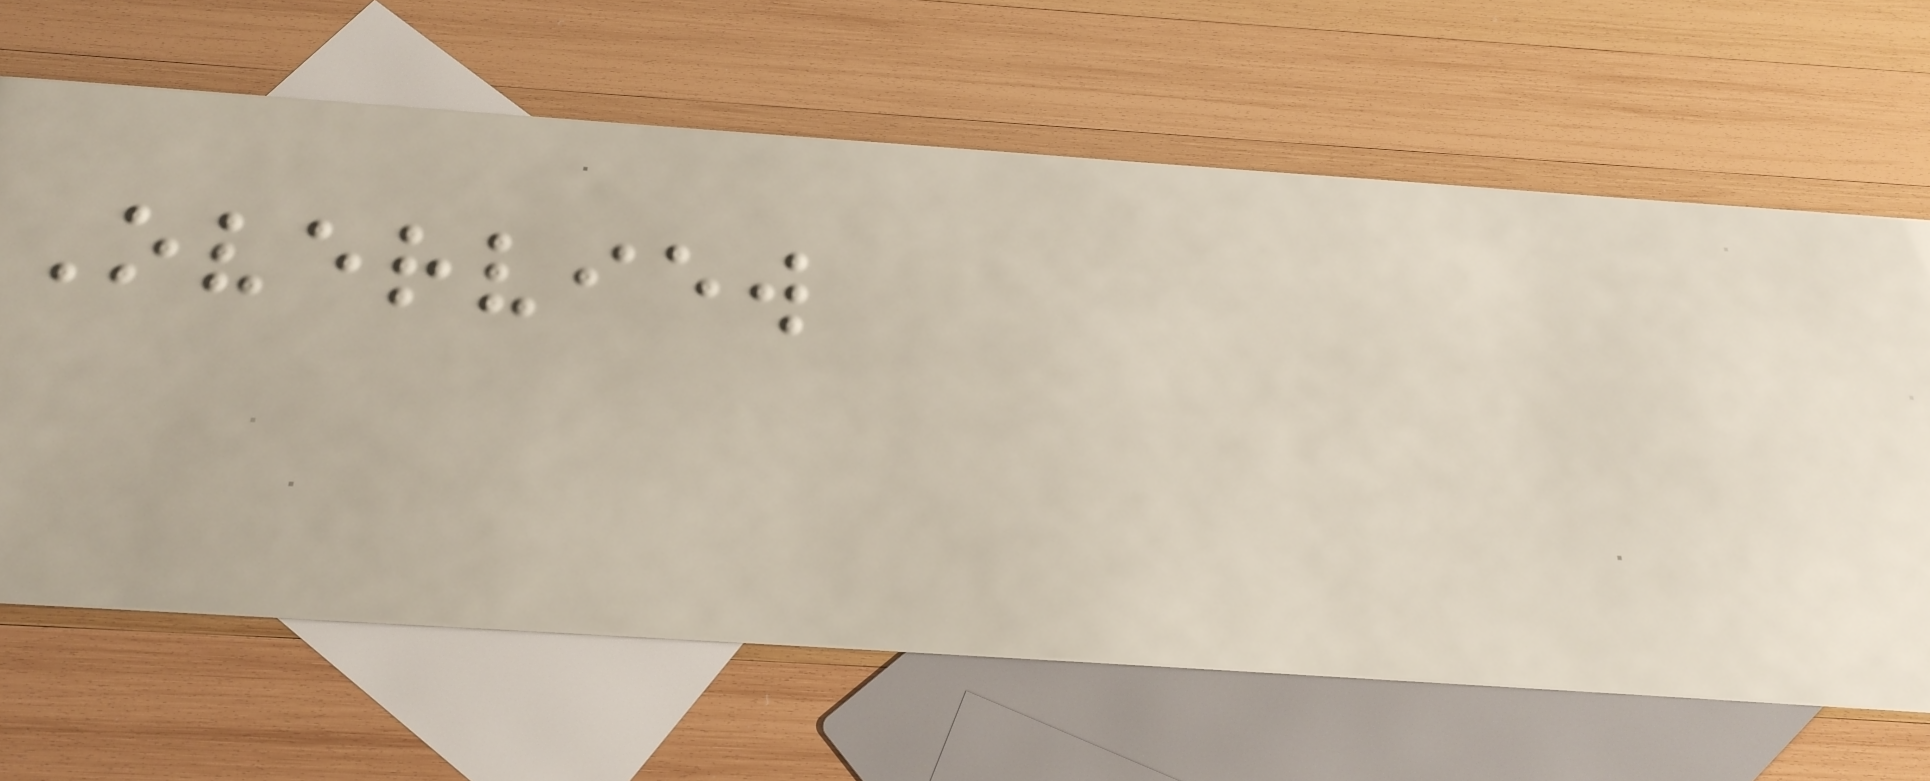Overview
